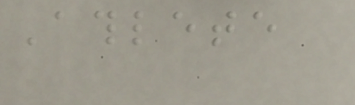Athlete
